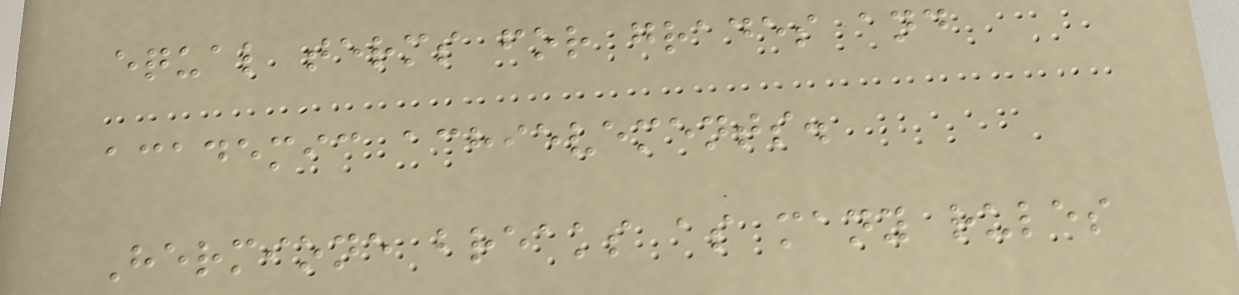equal terms for grades and
academic achievements.
Hermione breaks as many rules
